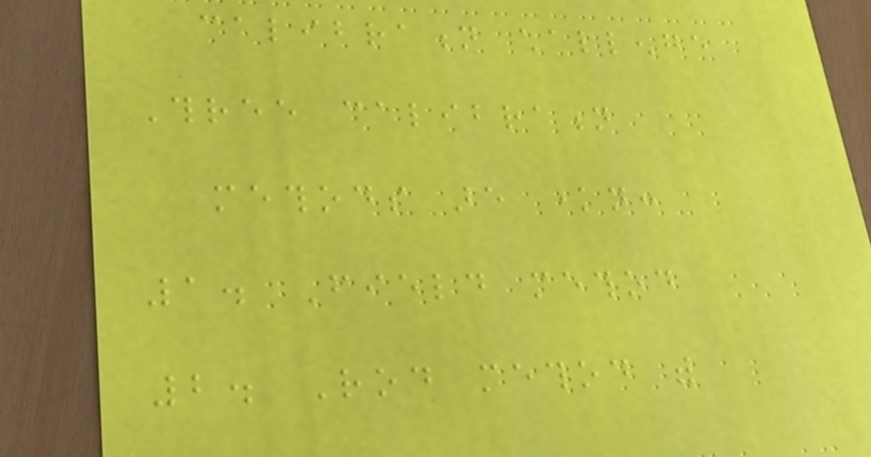calibration challenge
Three calibration
methods are known:
1. Field method
2. Rod method with
